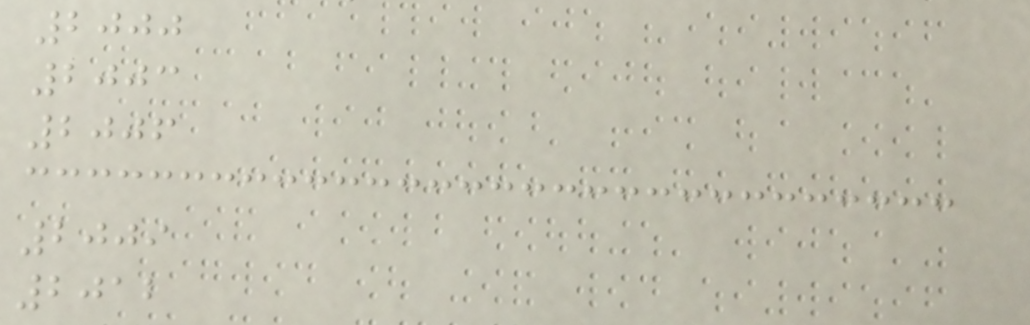2000
2003
2006
2009
2012
